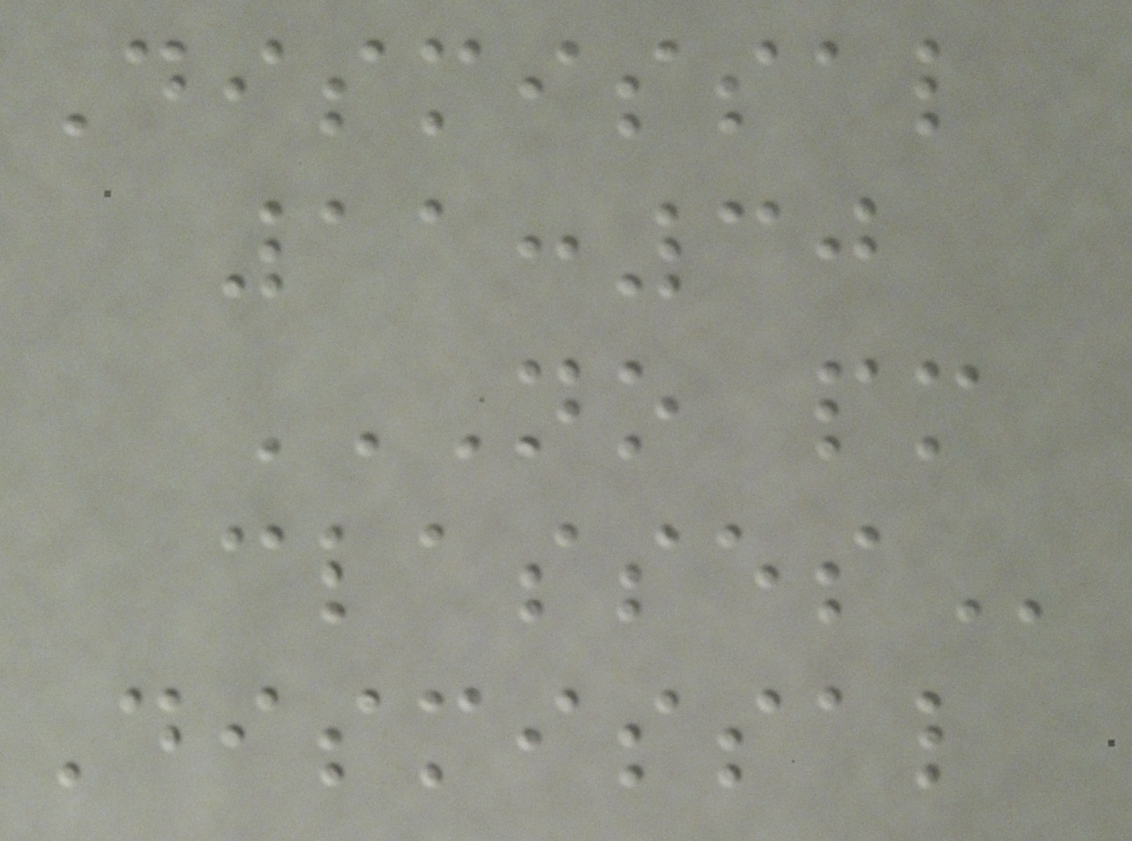Dismissal
11:30
NO PM
CLASSES
Dismissal
